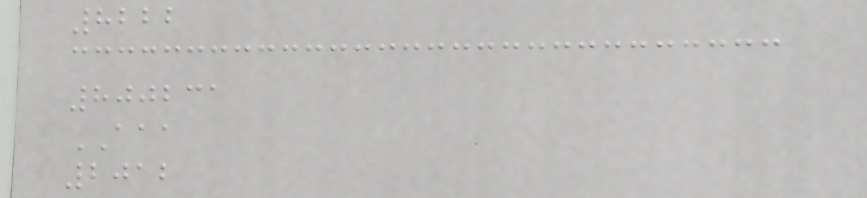8222
800231
AAA
2012
